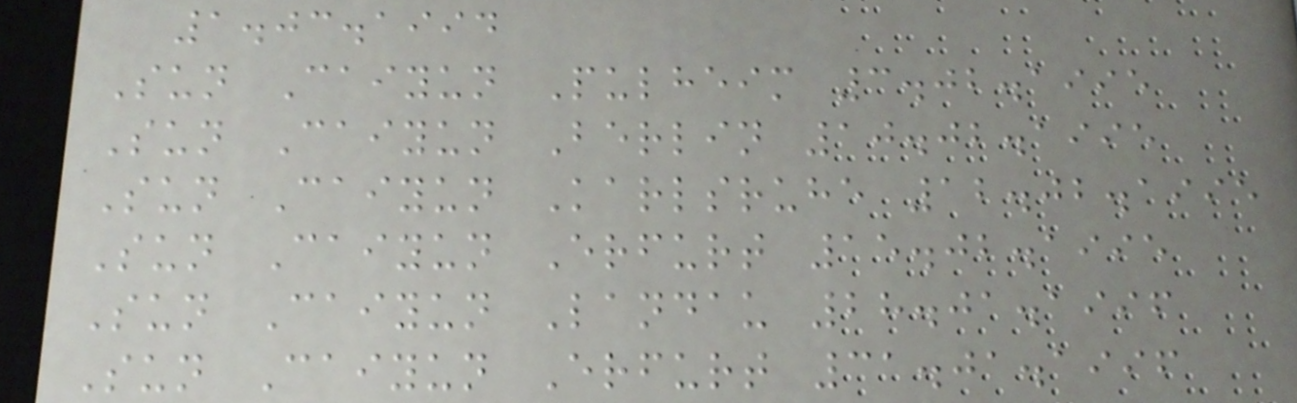1.03.1994
Sun Caiyun Pulheim 3.02.1995
Sun Caiyun Berlin 10.02.1995
Sun Caiyun Karlsruhe 12.02.1995
Sun Caiyun Erfurt 15.02.1995
Sun Caiyun Landau 28.01.1996
Sun Caiyun Erfurt 31.01.1996
